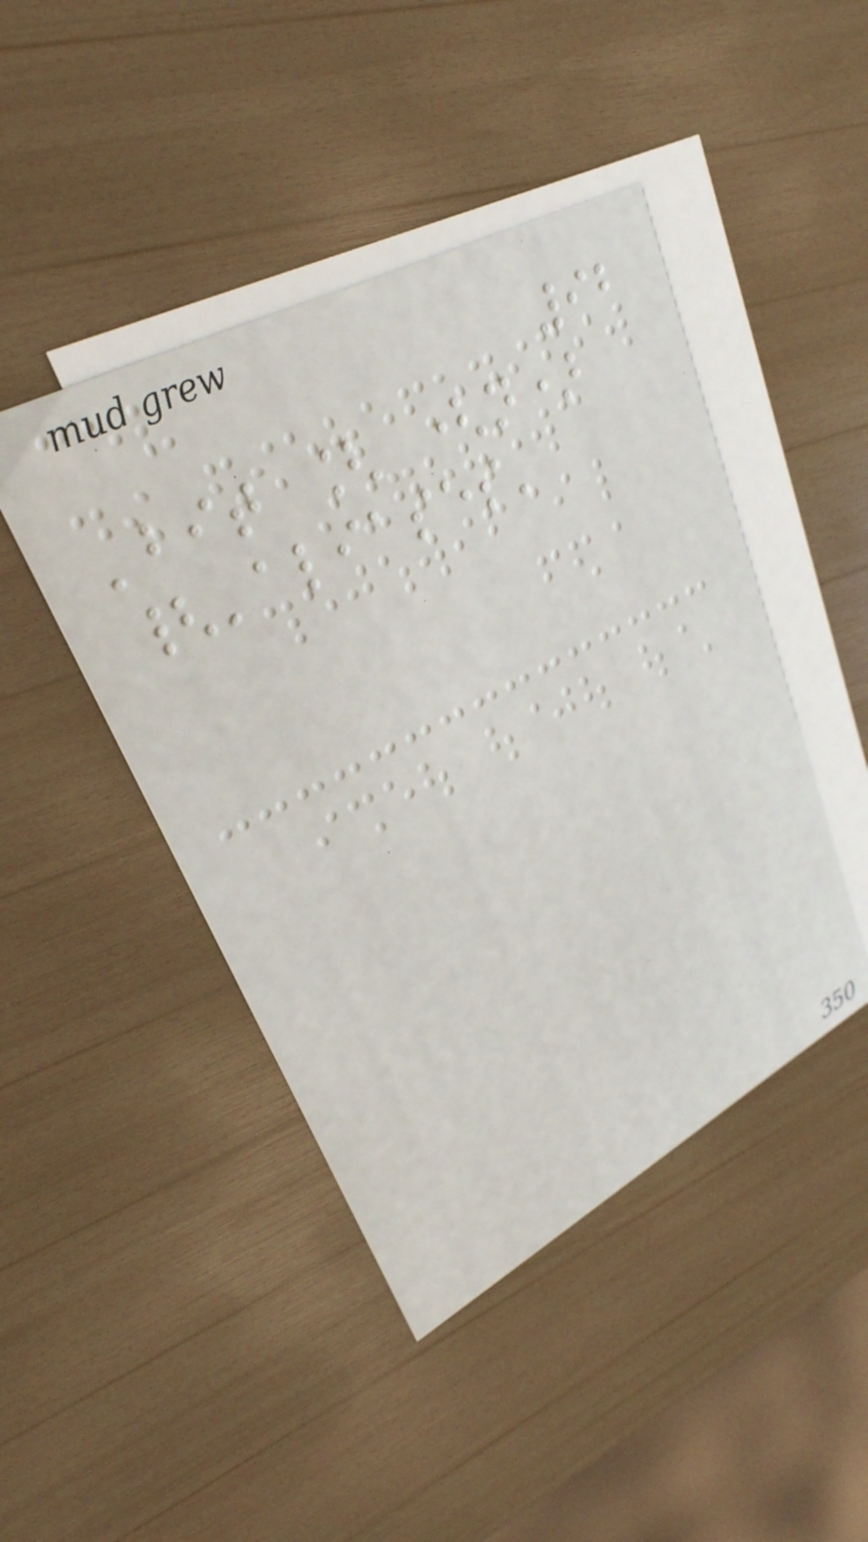92
'bit [ (n)
{'aliases'
